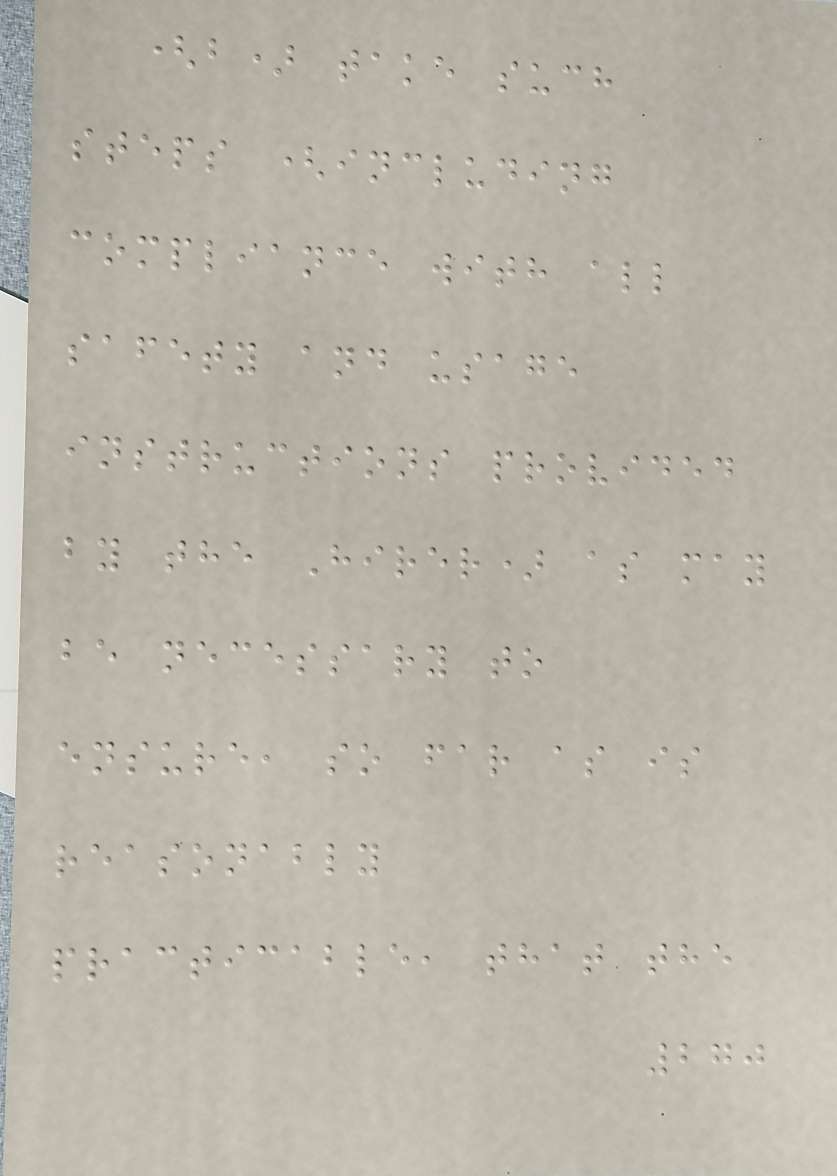(b) take such
steps (including
compliance with all
safety and usage
instructions provided
by the Hirer) as may
be necessary to
ensure, so far as is
reasonably
practicable, that the
270
